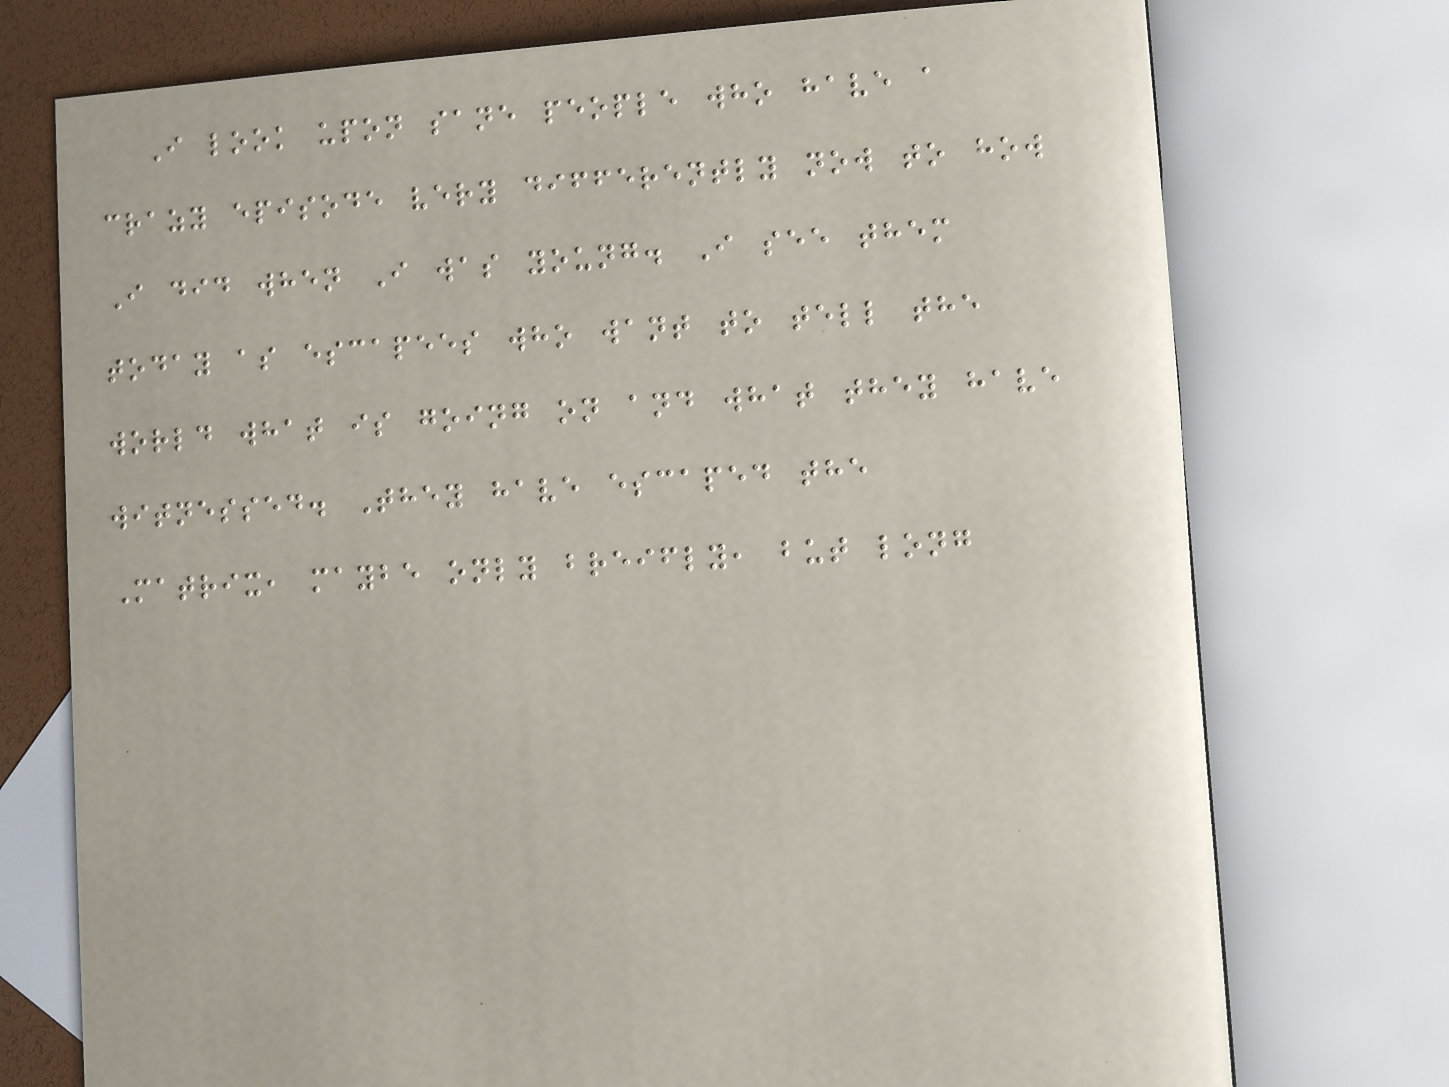I look upon sane people who have a
crazy episode very differently now to how
I did when I was young. I see them
today as escapees who want to tell the
world what is going on and what they have
witnessed. They have escaped the
Matrix, maybe only breifly, but long
